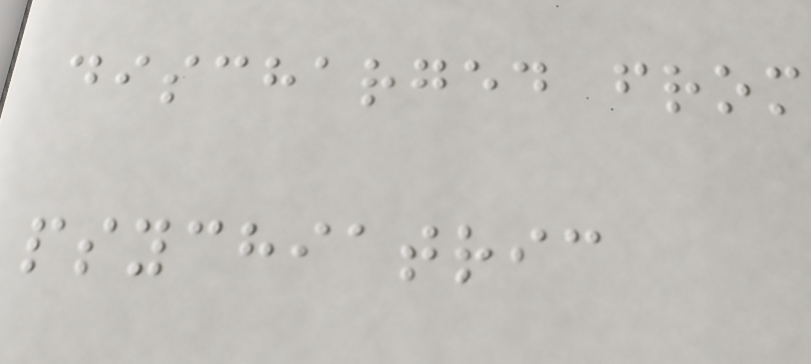discharged from
psychiatric
